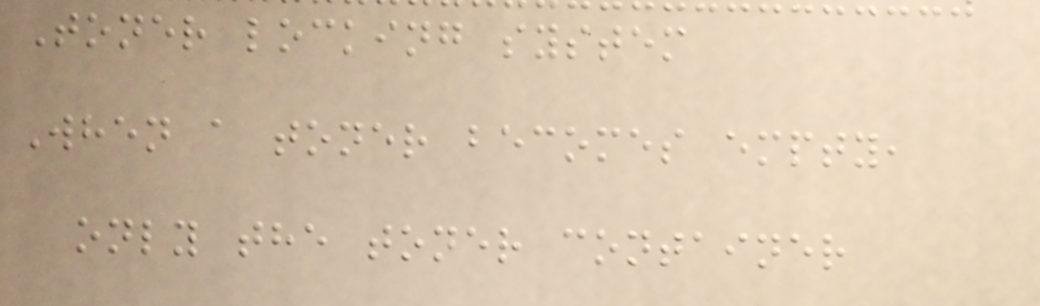Toner locking system
When a toner becomes empty,
only the toner container
